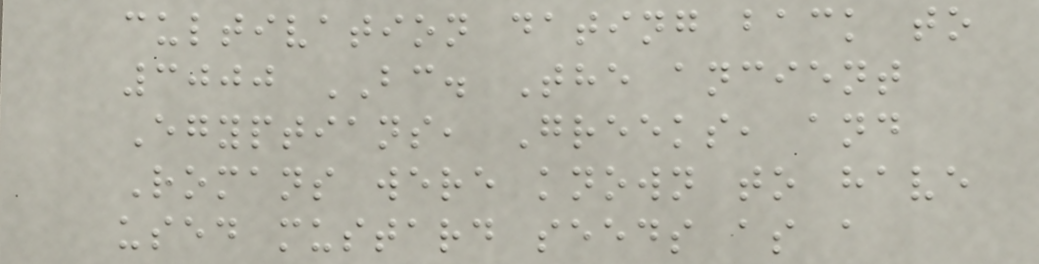cultivation dating back to
3000 BC. The ancient
Egyptians, Greeks, and
Romans were known to have
used mustard seeds as a
